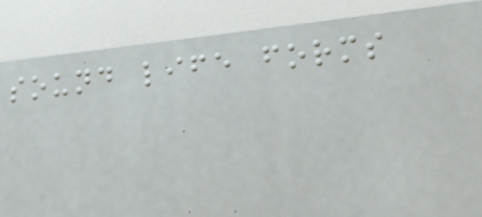sound life forms
